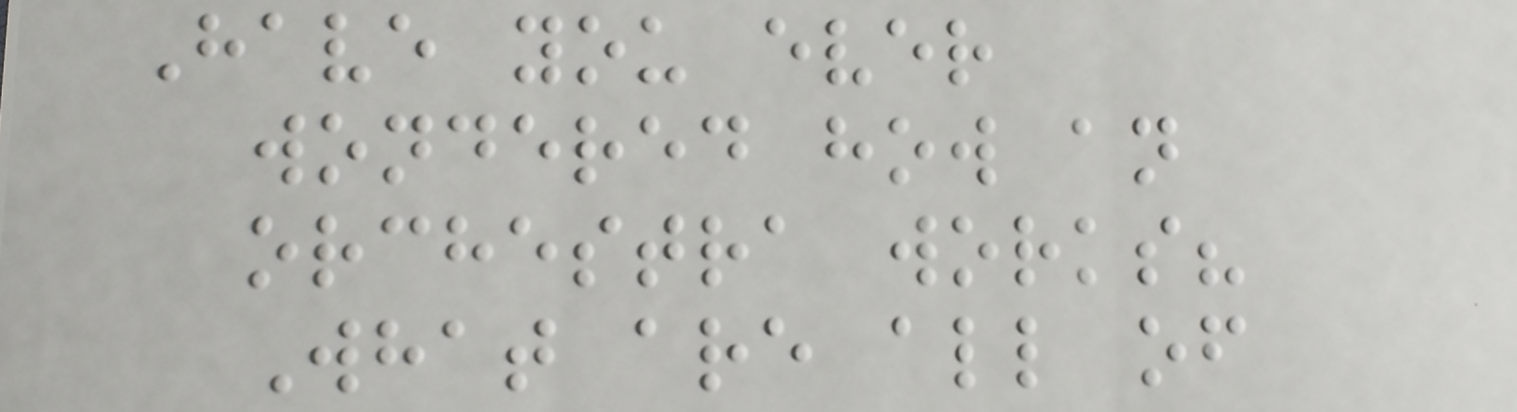Have you ever
wondered how an
orchestra works?
What are all of
